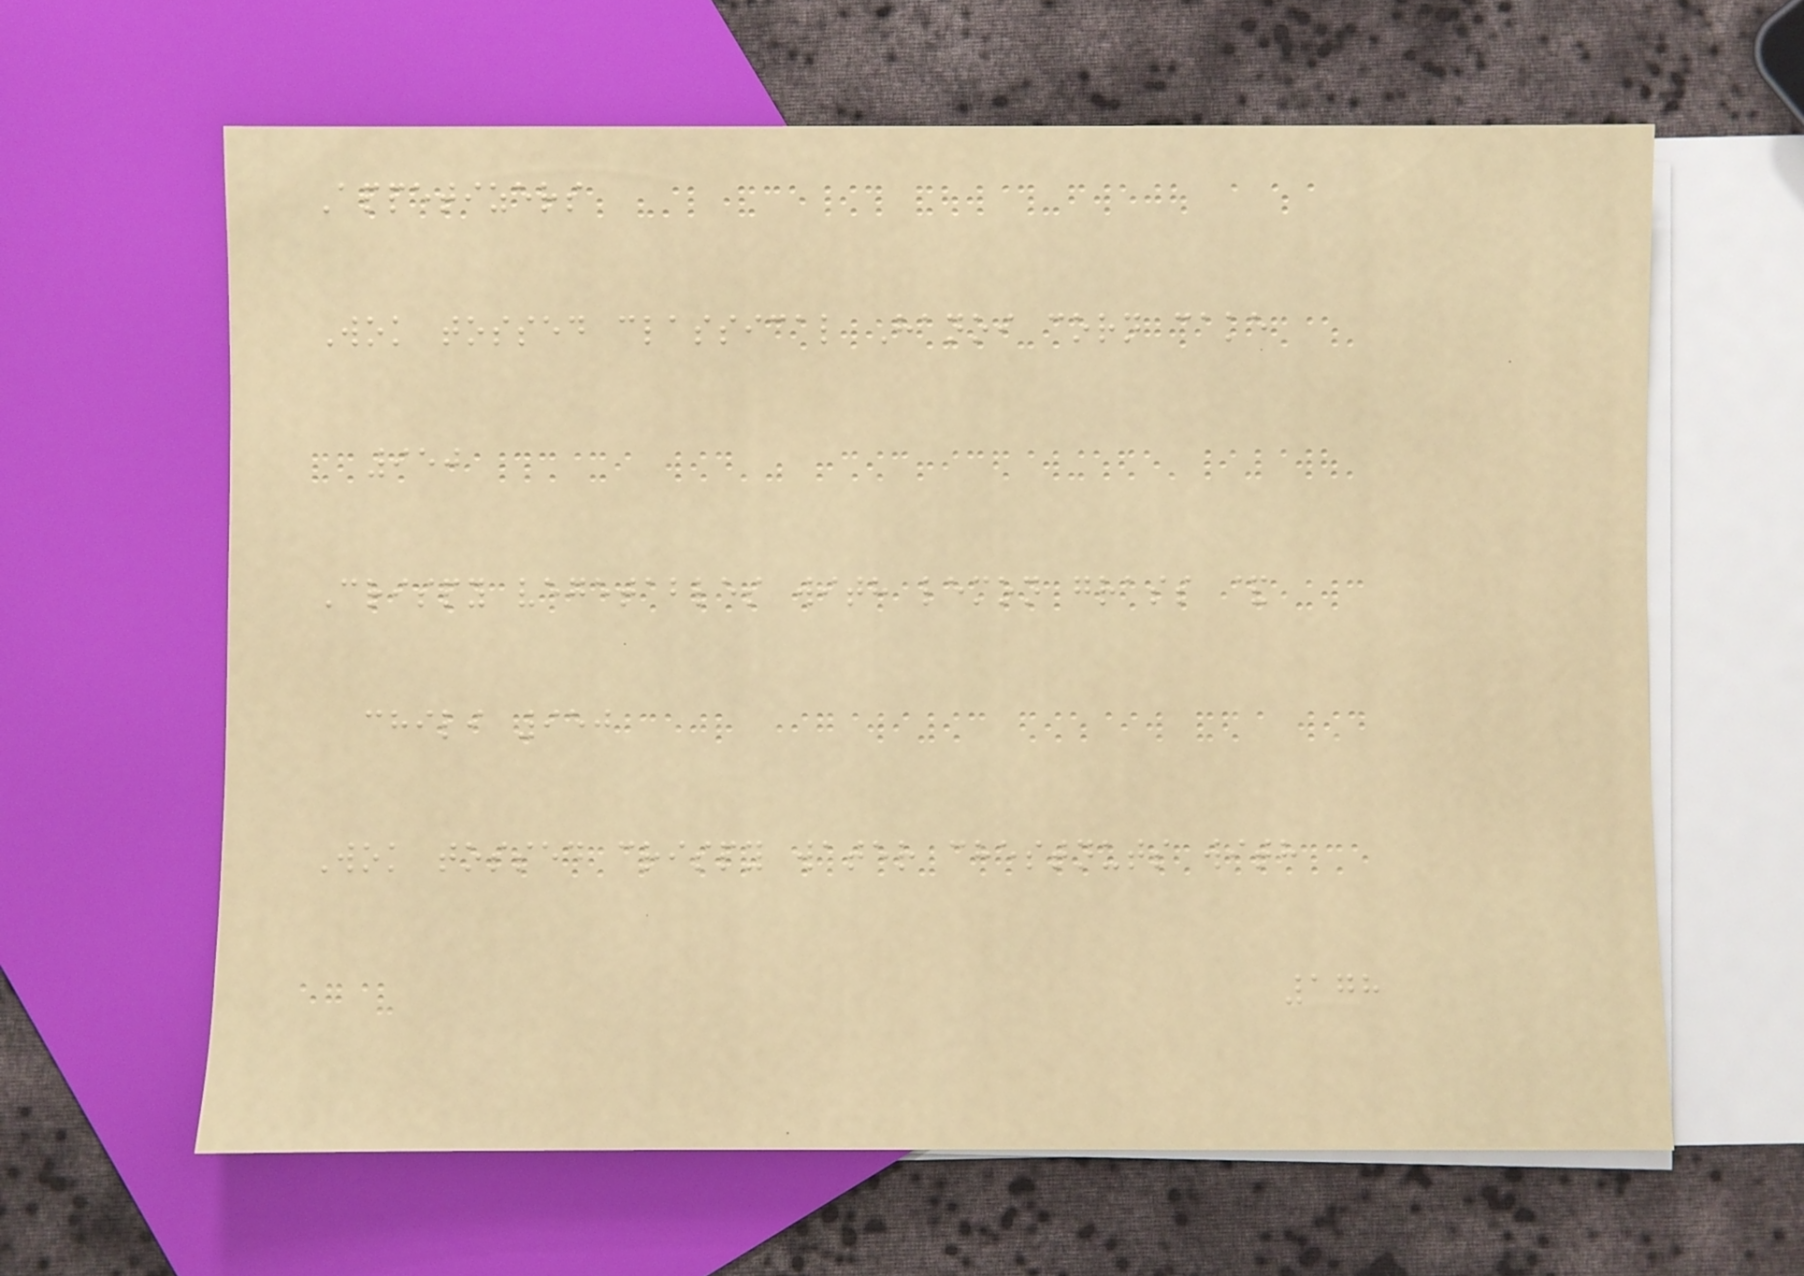Appetizers
Wok tossed classical Hanoi corn cake
950
Crispy vegetables with lemon grass &
chili 950
Wok tossed crispy water chestnuts with
178
